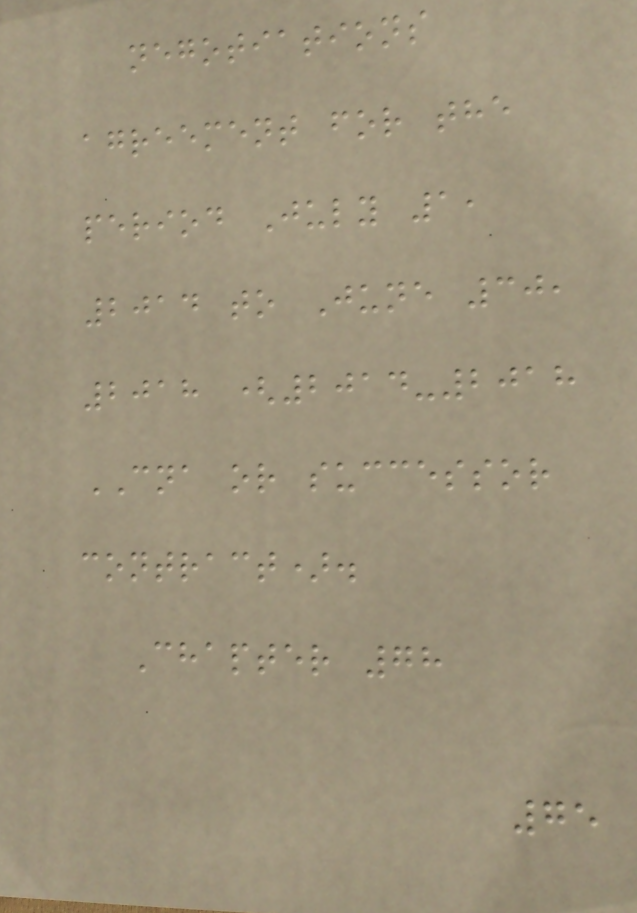negotiations
agreement for the
period July 1,
2014 to June 30,
2018 (2014-2018
CNA or successor
contract).
Chapter 78
75
